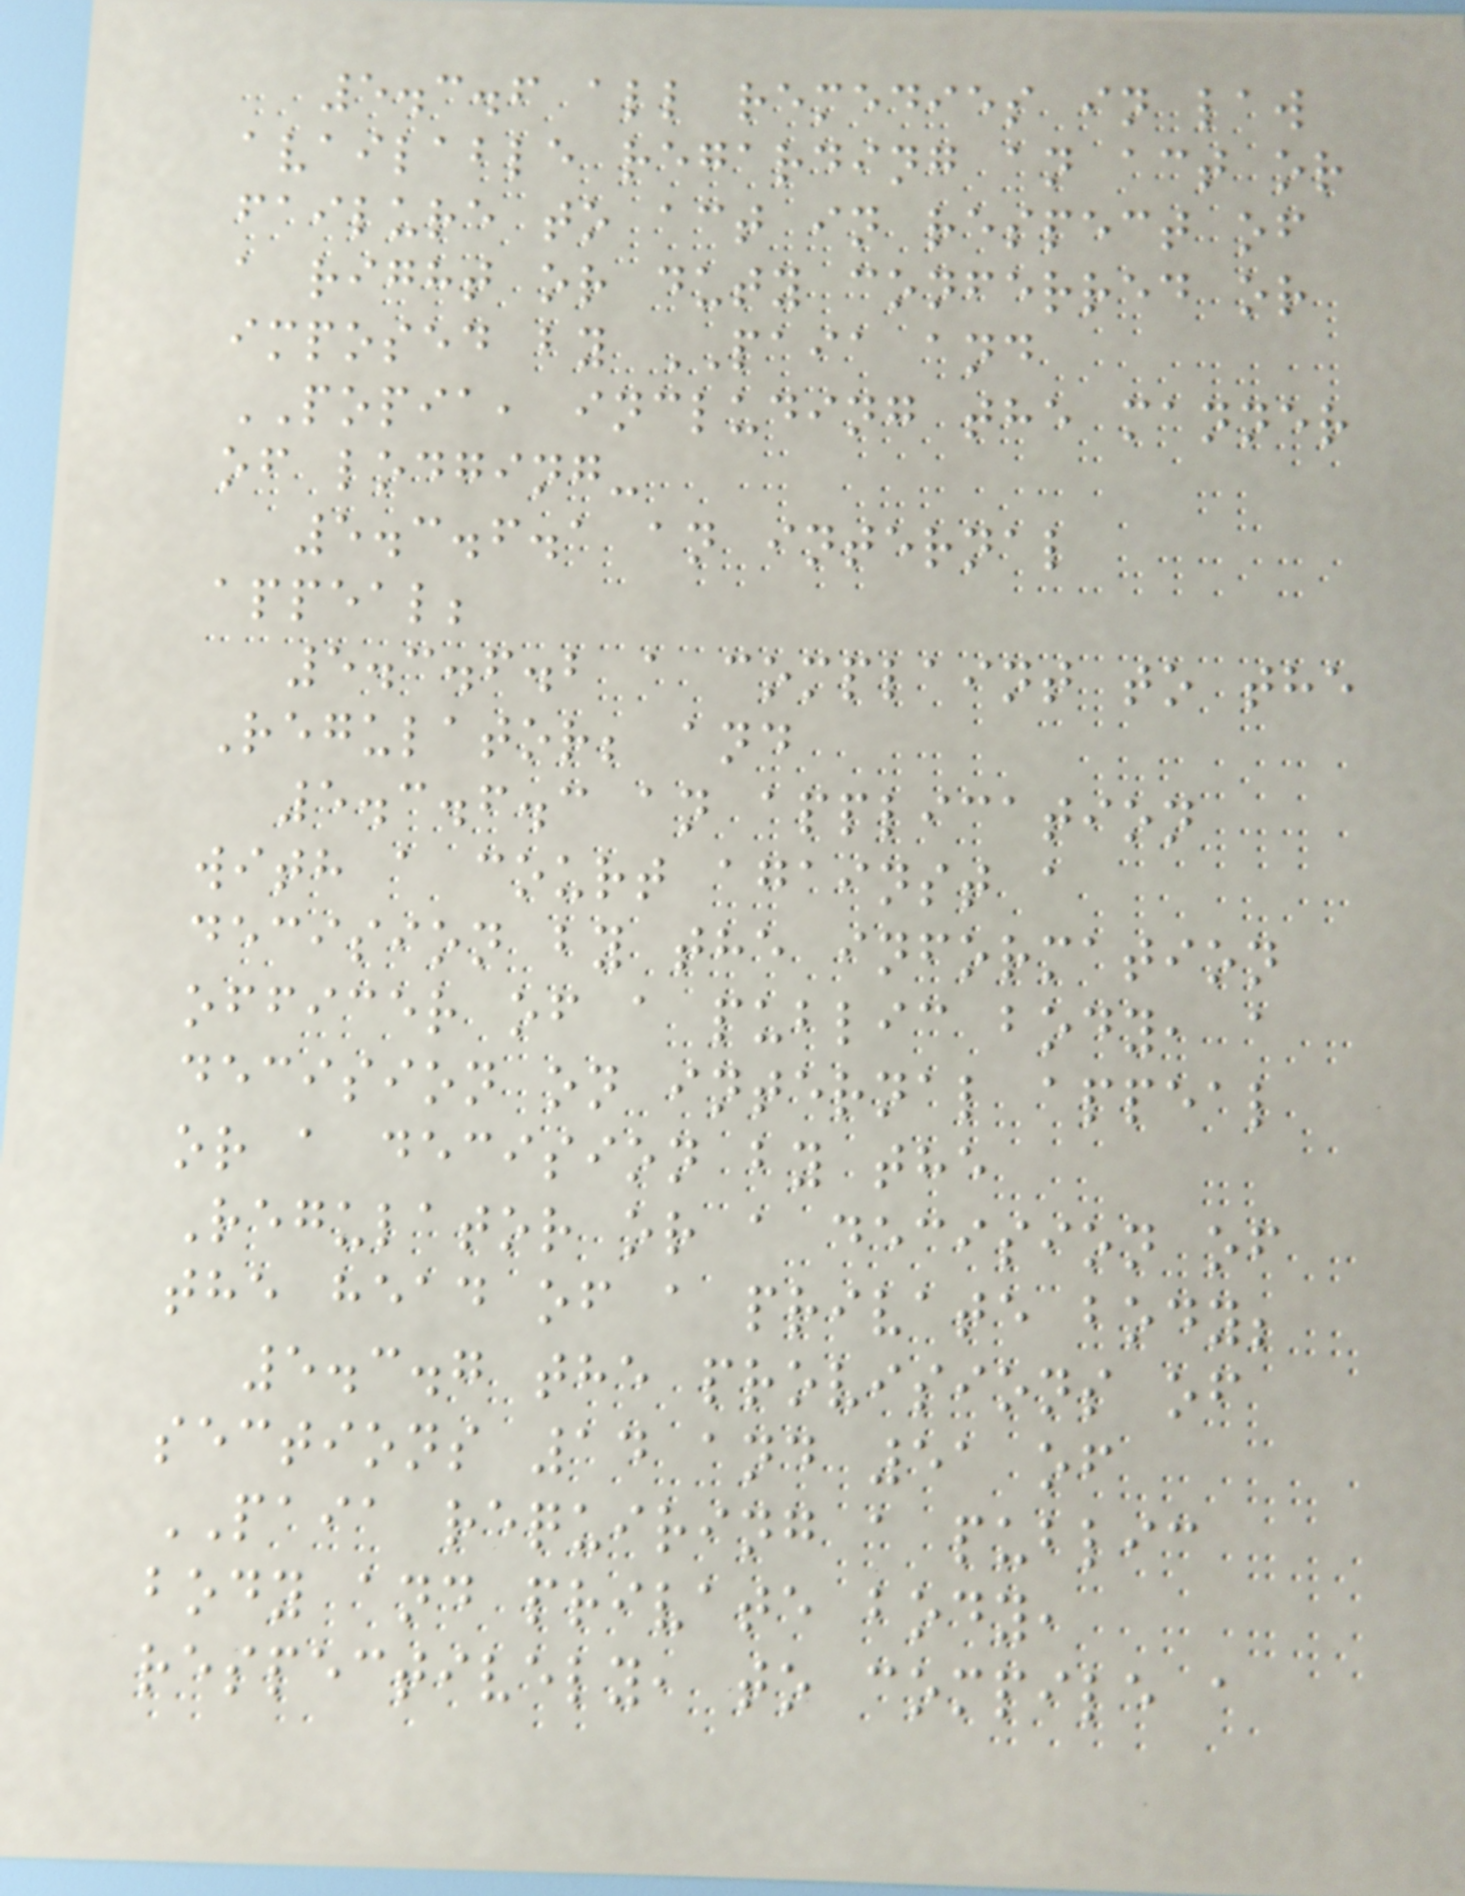5.3.6 all remedies in law
available regarding an act or
failure to act in respect of
a right or duty conferred or
imposed by PAIA and
POPIA, including the manner
of lodging-
5.3.6.1 an internal
appeal;
5.3.6.2 a complaint to the
Regulator; and
5.3.6.3 an application
with a court against a
decision by the information
officer of a public body, a
decision on internal appeal
or a decision by the
Regulator or a decision of
the head of a private body;
5.3.7 the provisions of
sections 14 and 51 of
PAIA requiring a public
body and private body,
respectively, to compile a
